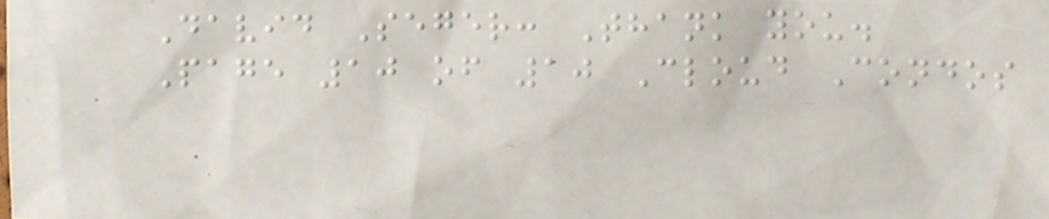David Seger: Thank you.
Page 10 of 10 Cloud Condos
